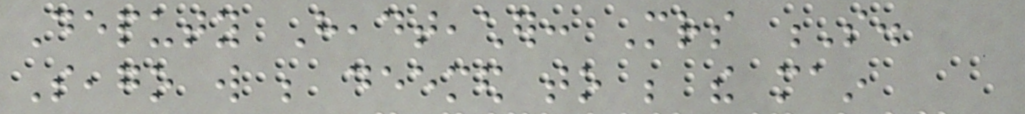Deputy Headteacher: Mrs S.
Seago will be deemed to be the main
